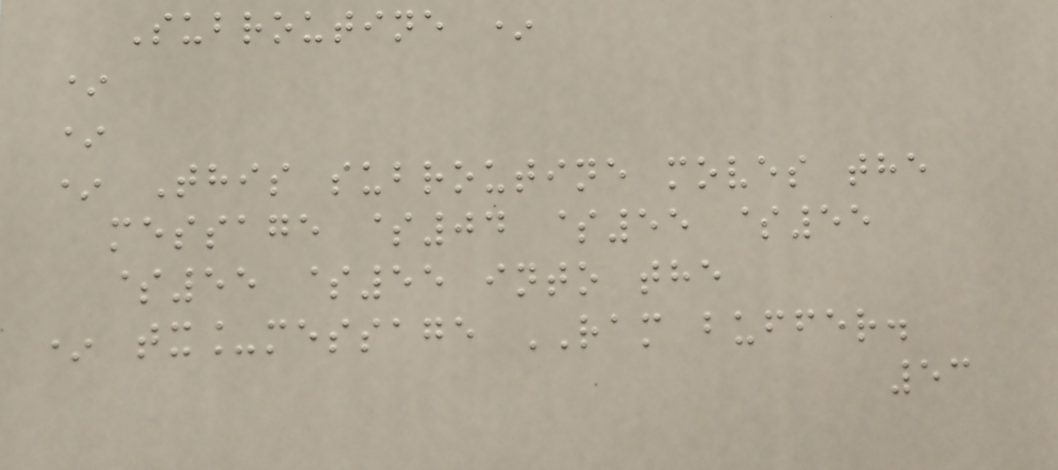Subroutine *
*
*
* This subroutine moves the
message $04 $55 $55
$55 $55 into the
* tx_message RAM buffer.
53
